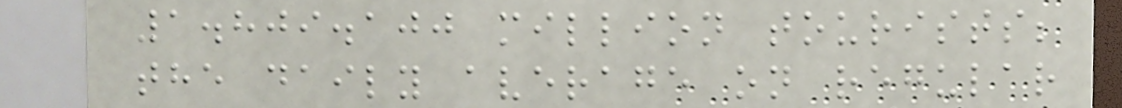1.809.100 million tourists;
the daily average on regular
